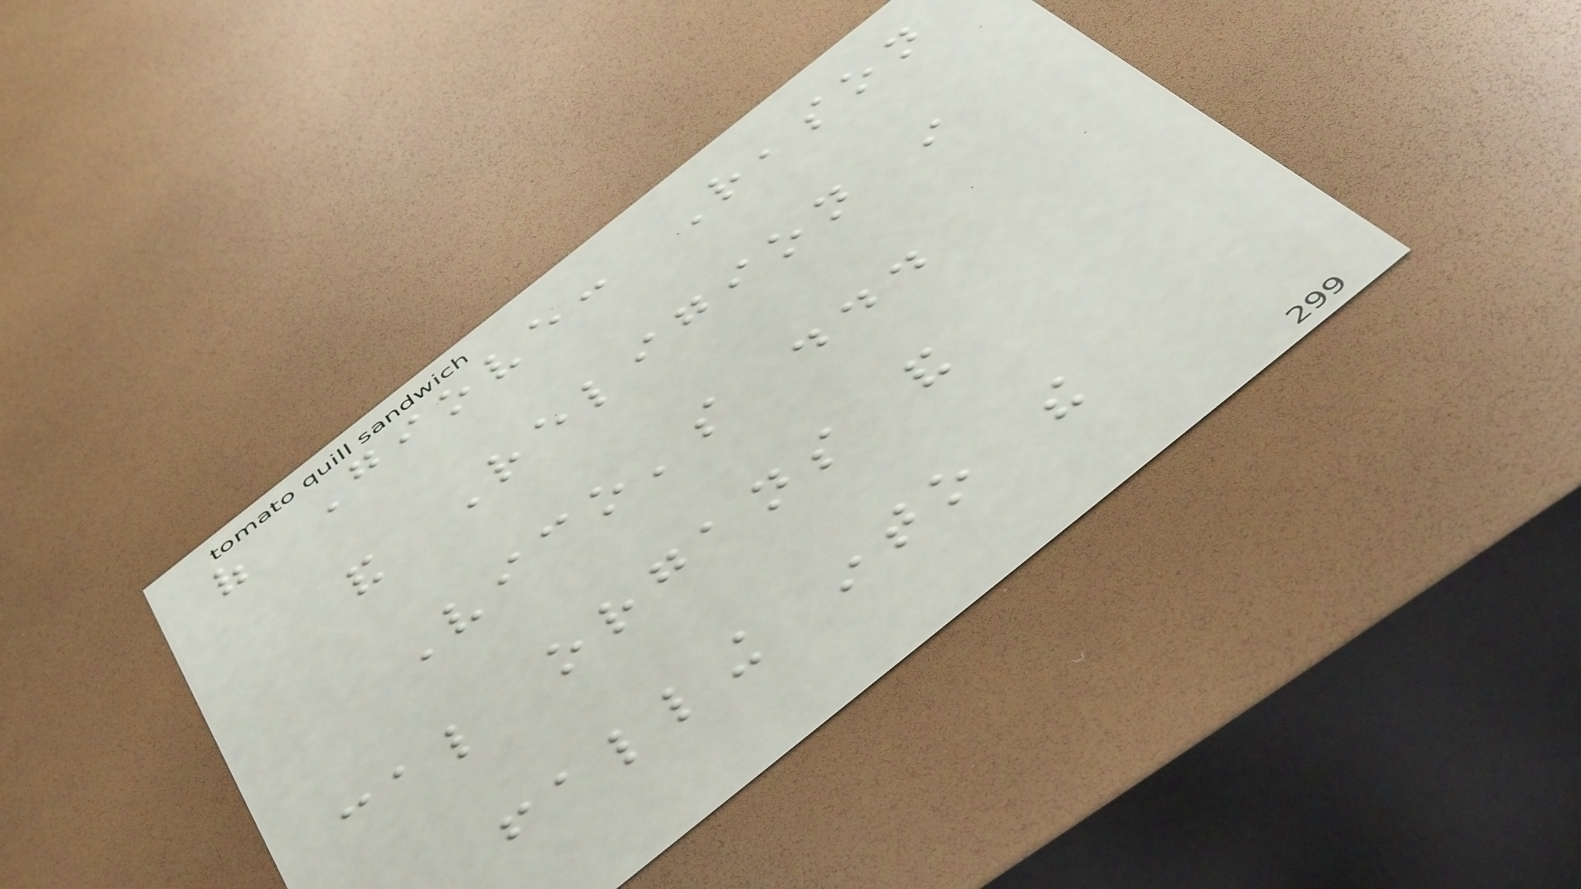of Giove: Reason
and Religion in
Vico's ...
cal organs and
falling into the
